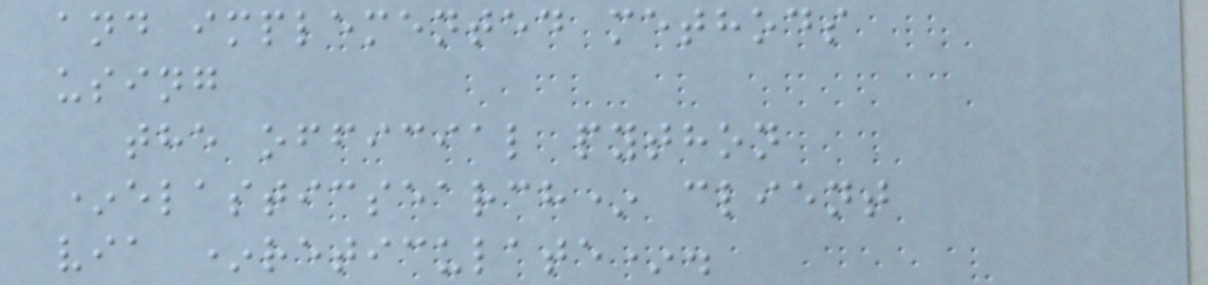and implemented methods
using
the official python
*elasticsearch* client
via *reticulate*.
